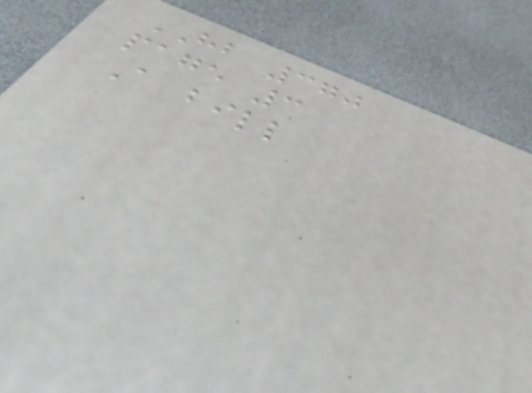HB 370
page 3
A bill
